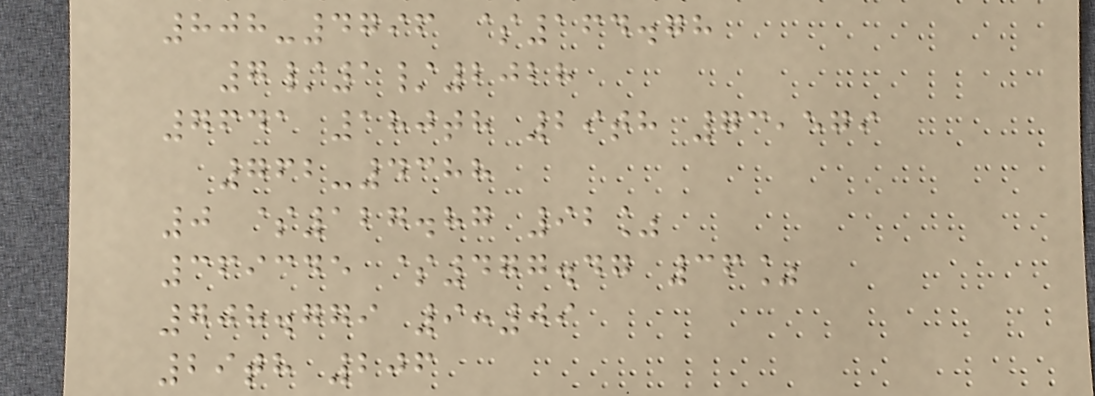808-4796 $164.78
7/1/2028
7641 180th 29th 73,579
762-4388
0 $127.87 92%
369345 $477.47 36%
708.779 9:09
29th 206
